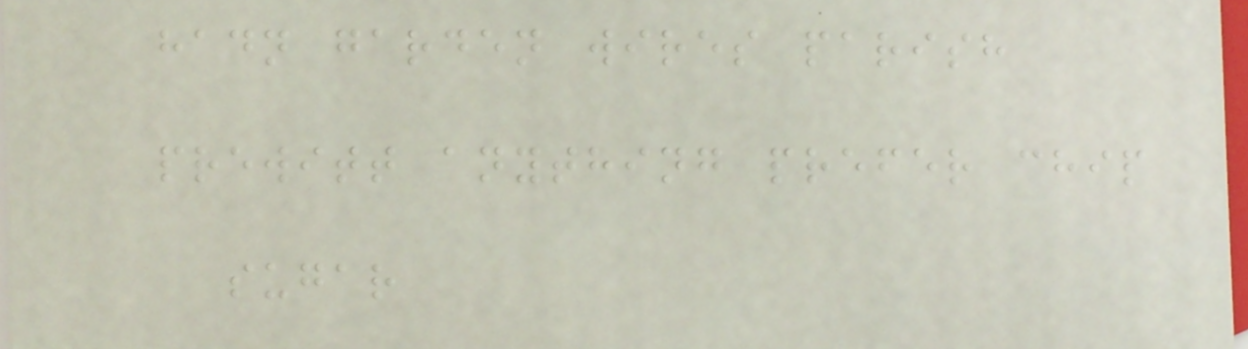hadn garden wires parish
prewitt anything prefer chip
sugar
